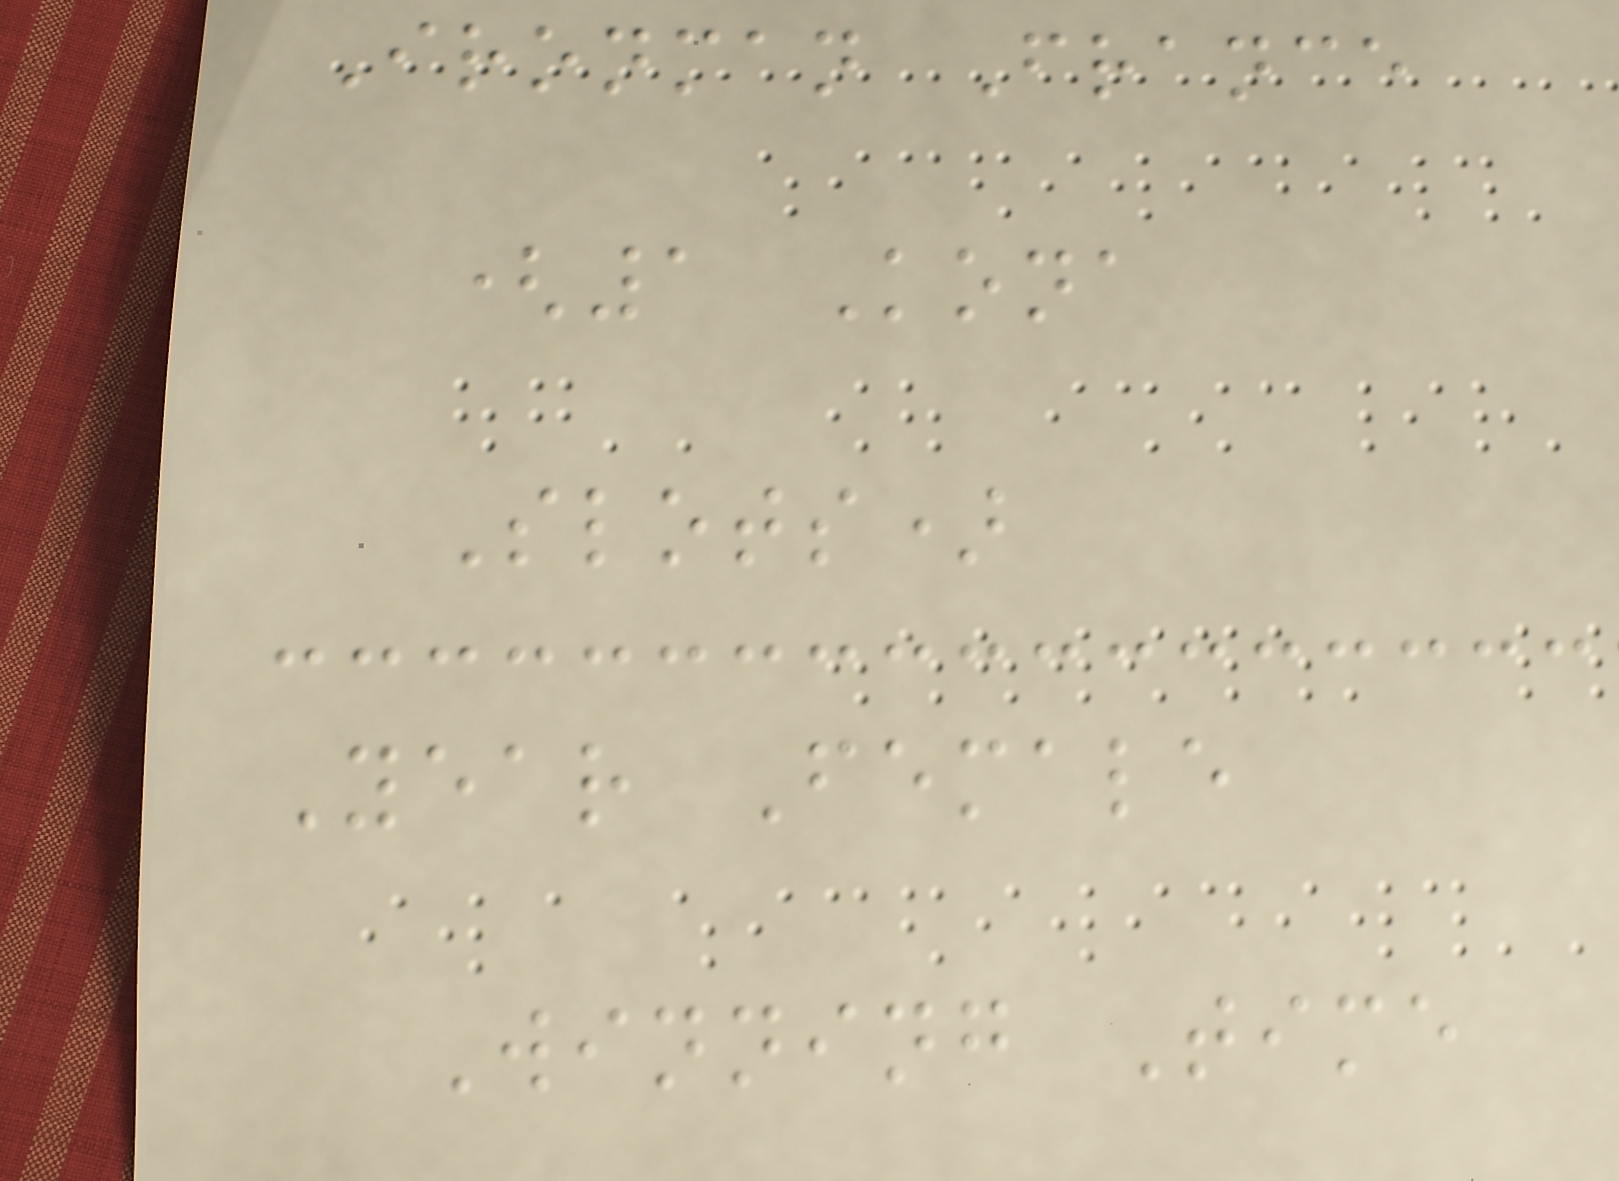Ironman France
(1 Kona
Slots)
Year Female
Winning Time
